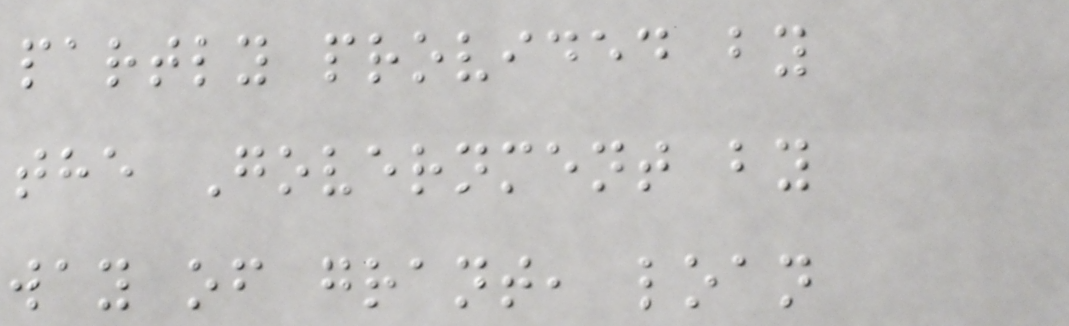partly provided by
the Government by
way of grant, loan
